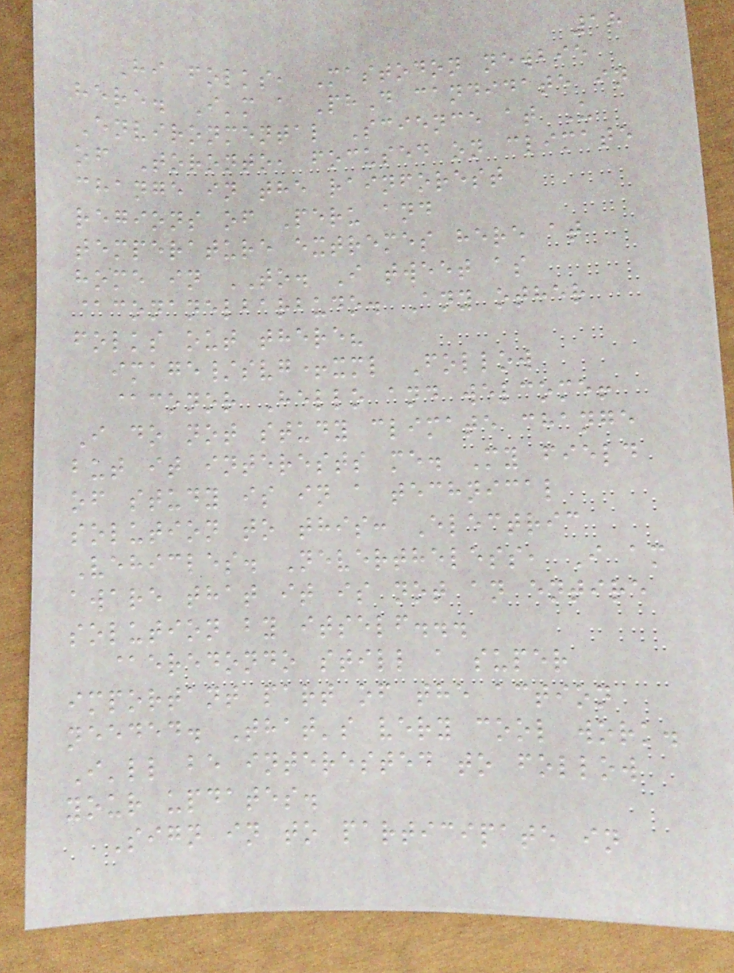18
Hi folks, Mastodon newbie
here. I'm a PhD candidate in
Environmental Science at U
of Toronto, focused on climate
change in the rainforest
regions of Peru and
temperature extremes here at
home in TO. I tweet as
@conanelbarbudo. Any other
folks out there?
image/svg+xml Follow
@conor Hello and welcome!
I do not study climate change
but it interests me. My field
of study is in a technical
solution to this: Electric
Vehicles. Nevertheless, I am
aware that it is not an entire
solution by itself...
@eredondo still a super
important part of the action
needed. That's very cool work.
I'll be interested to follow
your updates.
Sign in to participate in
